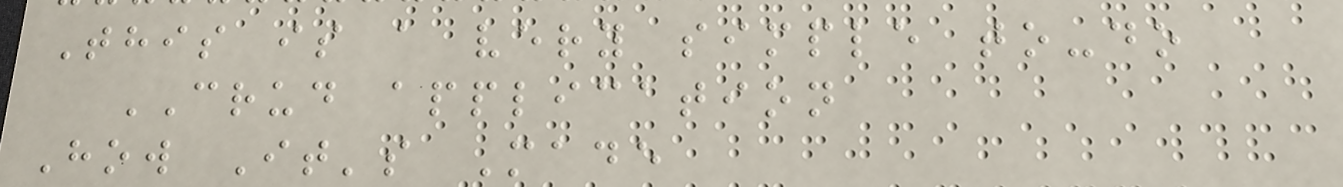This is a very simple to-do
CRUD application
How It's Made
